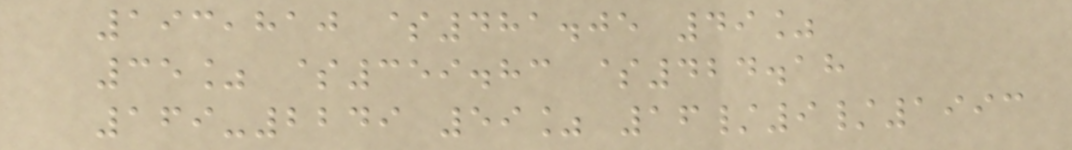193,810 $481.05 49%
35% $359.83 $424.18
169-2249 59% 16/9/1993
